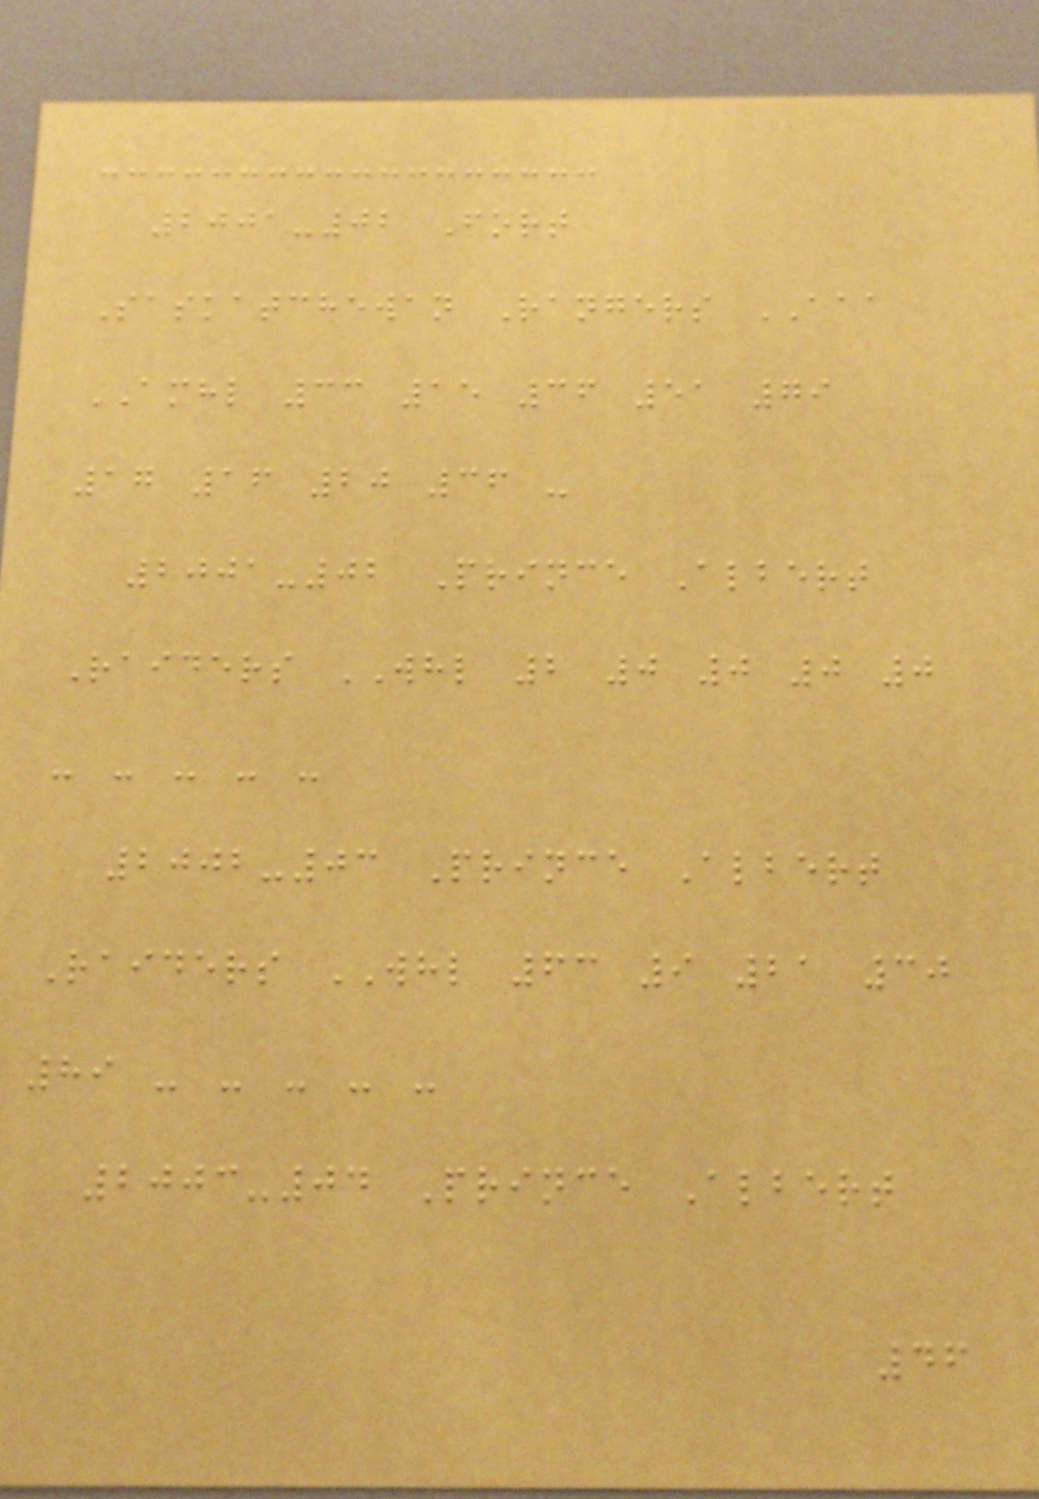2001-02 Fort
Saskatchewan Rangers AAA
AMHL 33 15 36 51 79
17 16 20 36 -
2001-02 Prince Albert
Raiders WHL 2 0 0 0 0
- - - - -
2002-03 Prince Albert
Raiders WHL 63 9 21 30
89 - - - - -
2003-04 Prince Albert
46
